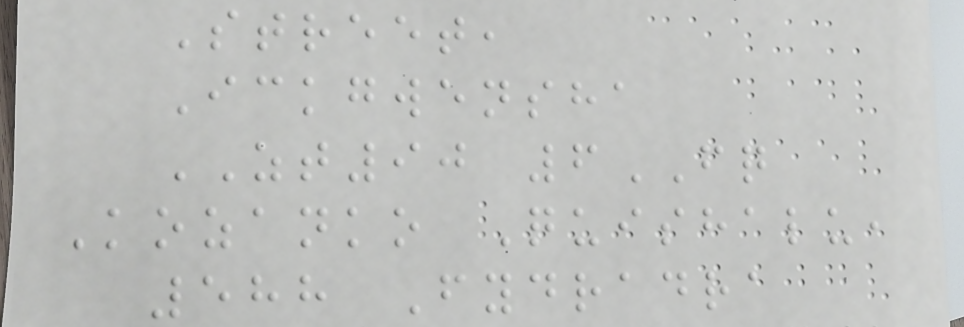Street,
Ickgwensha
ZT90 6FQ
Kozanko Quishalu,
588 Fydradra
